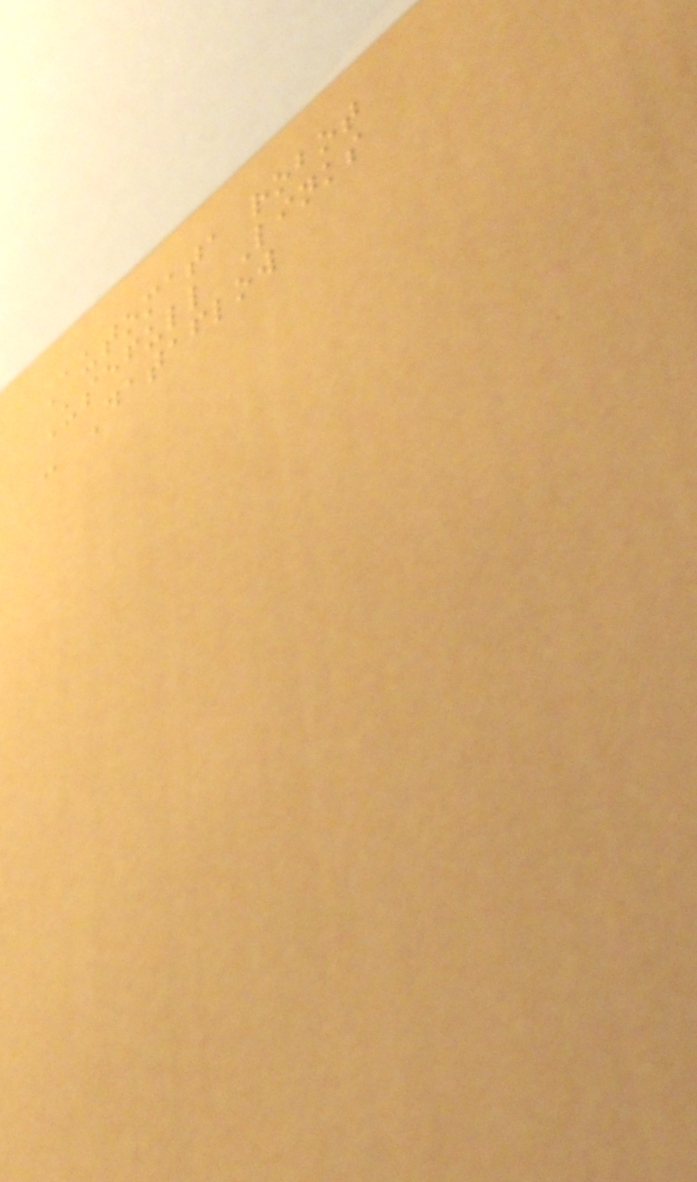Automata robot
Usefull Links
- Dataflow
